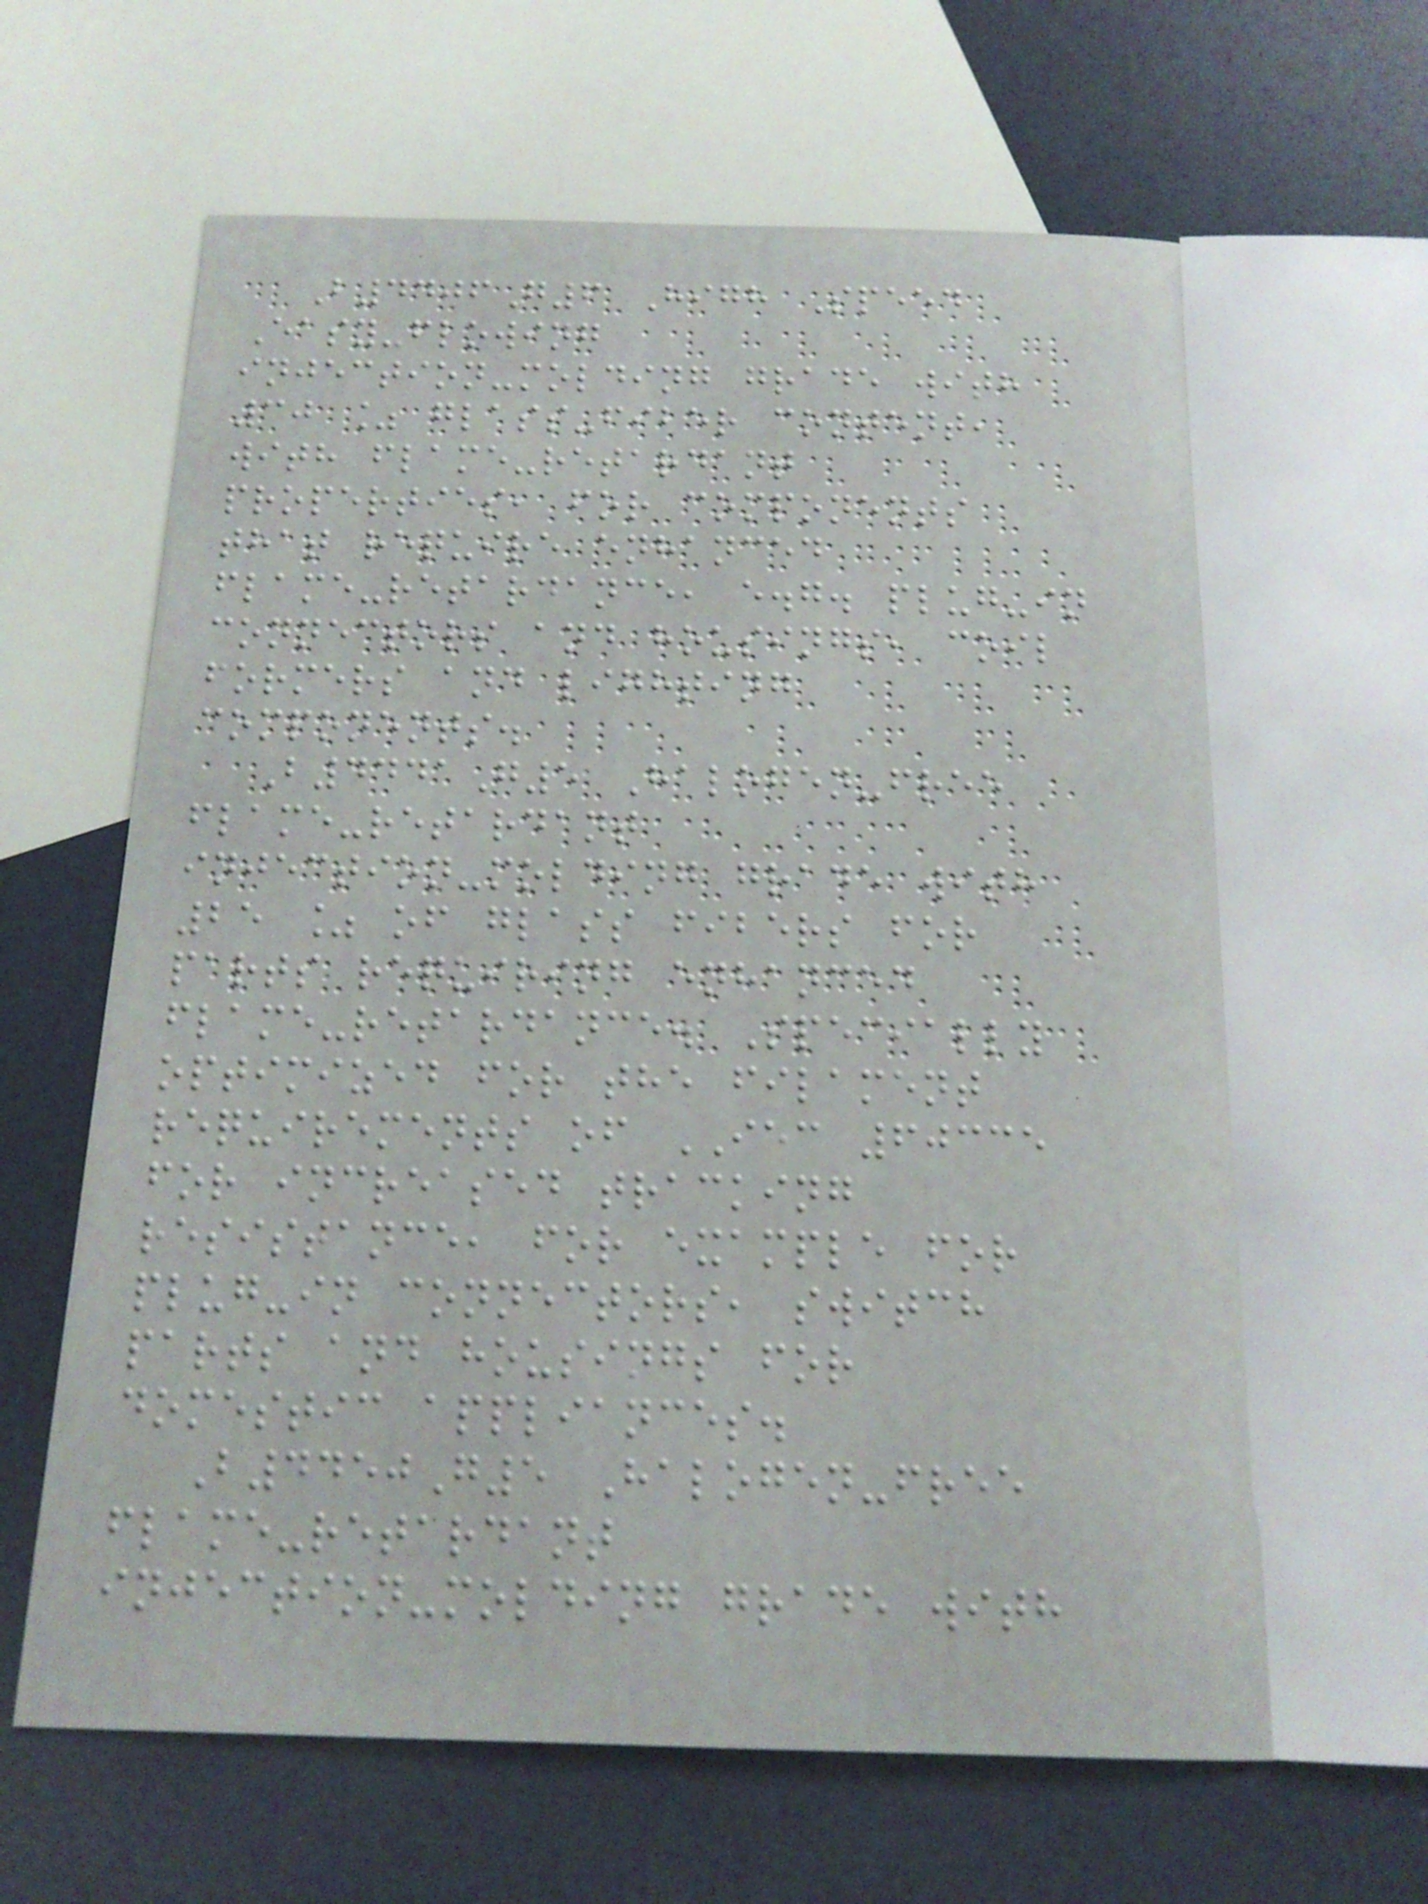B4406G6 High Speed
Easy-flowing
injection-molding grade with
30 % glass-fiber content,
with flame-retardant
properties, for components
that require enhanced
flame-retardance, e.g. plug-in
connectors and housings, coil
formers and lighting
components.
B4441G5 Halogen-free
flame-retardant
injection-molding grade with
25 % of glass fibers for
parts requiring enhanced
flame-retardance. Specially
optimized for the filament
requirements of IEC 60335
for increased tracking
resistance, for example for
plug-in connectors, switch
parts and housings for
domestic appliances.
B4450G5 Halogen-free
flame-retardant
injection-molding grade with
